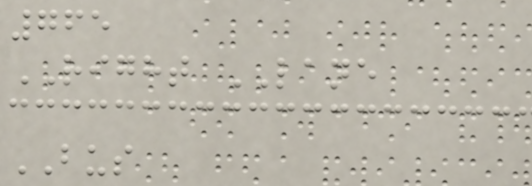765
RIGHT LANE
BUS
